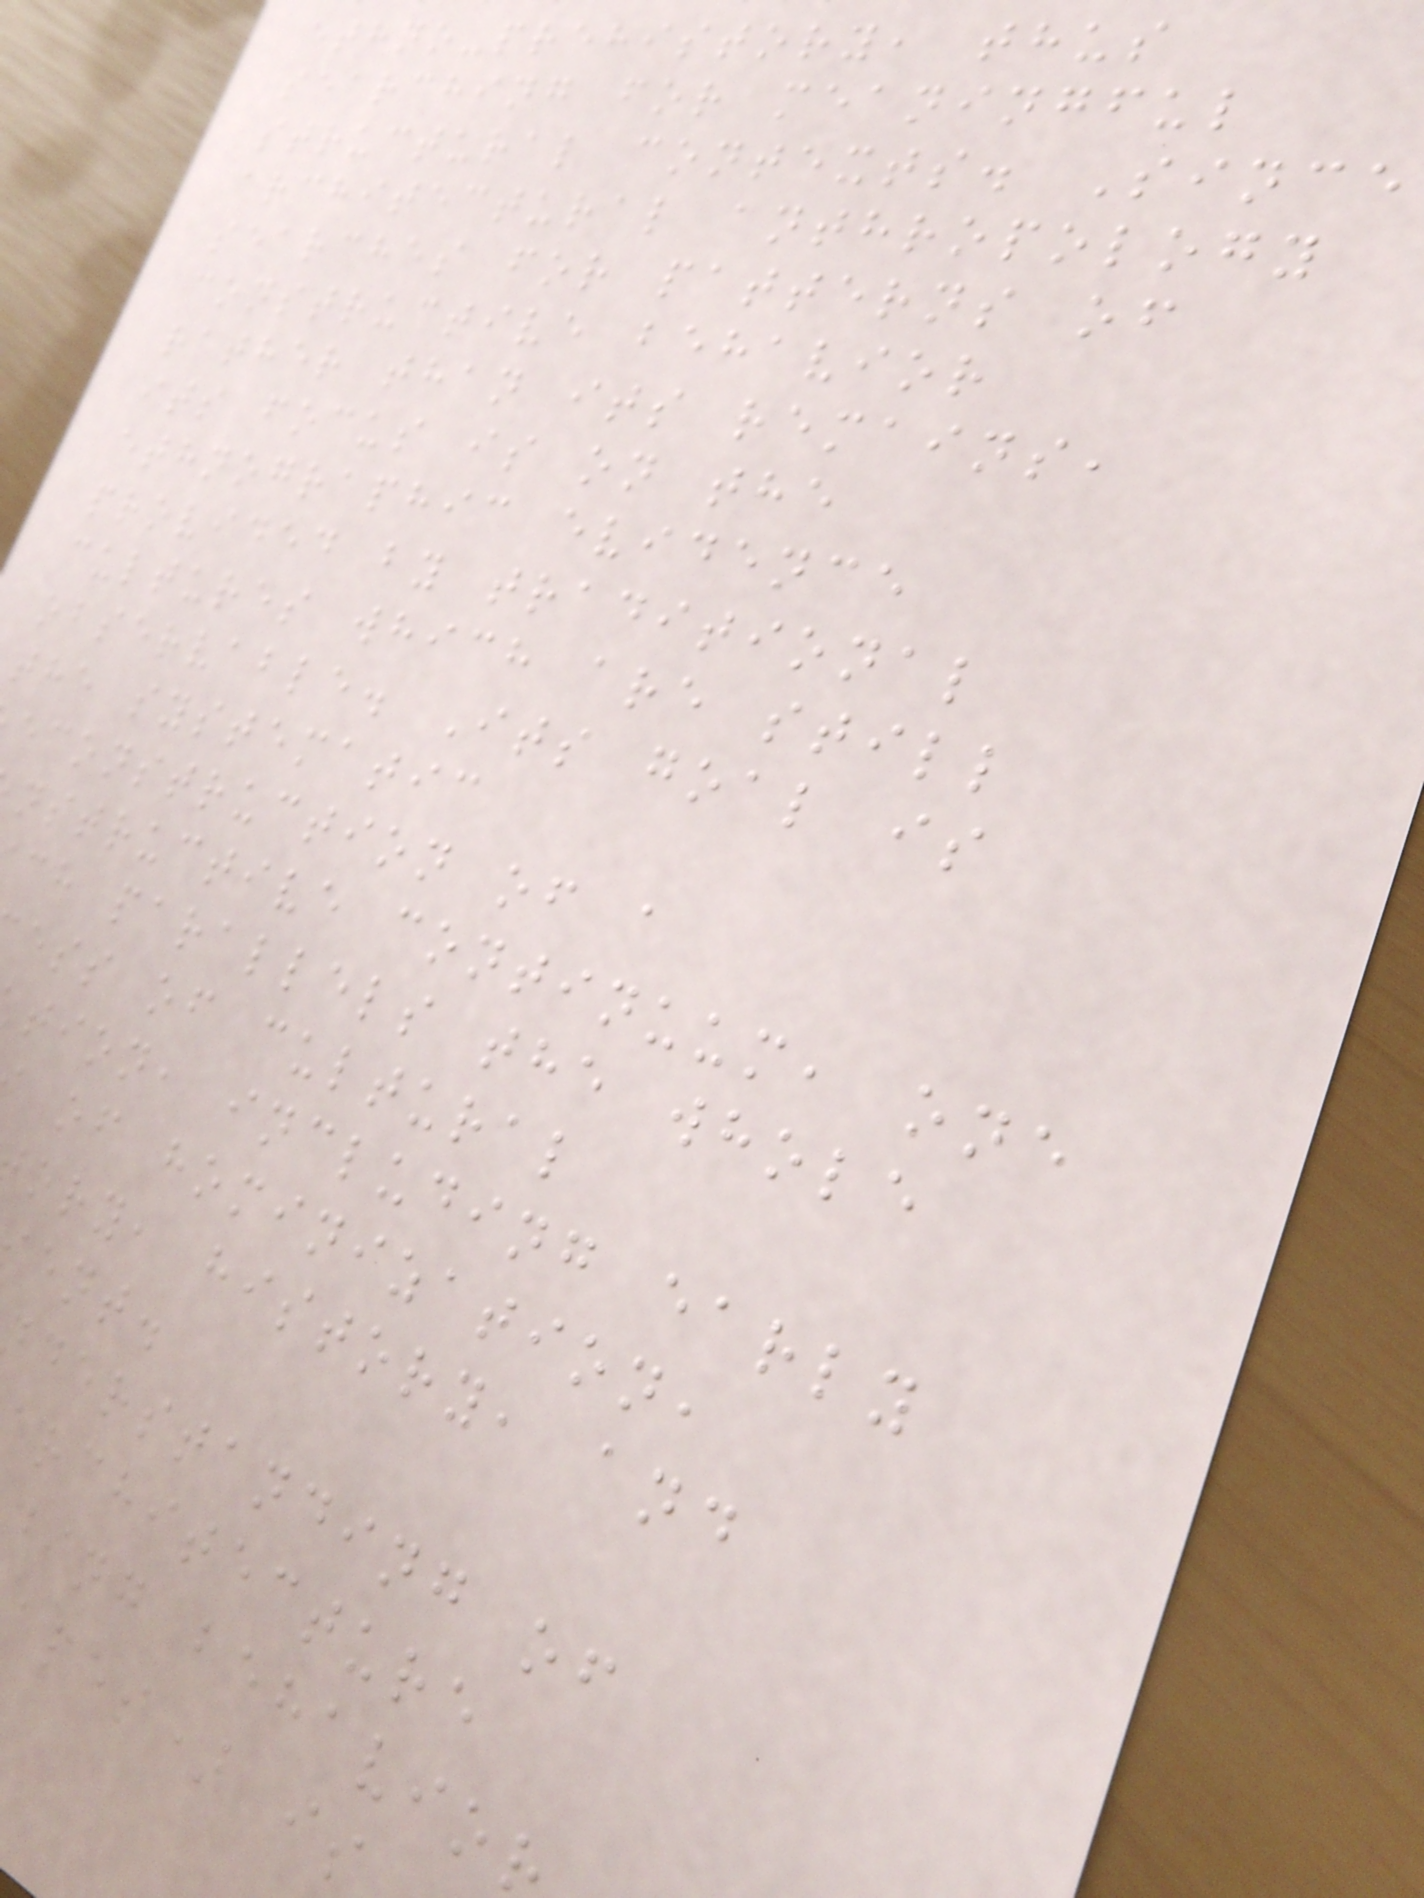ethno-prehistory, thus
searching for meaningful
structural contexts. Since
architectural anthropology
searches for patterns of
constructive behavior
rather than its remains,
its focus is on the
ethnographic evidence
provided by traditional
cultures which are still
observable. Its goal is
the systematic
econstruction of a
nstructive continuum, one
ch parallels the whole
ess of cultural
tion, including early
of hominization,
ory, history, and
ent.
derstanding of
rchitecture
ding behavio
apes) is
